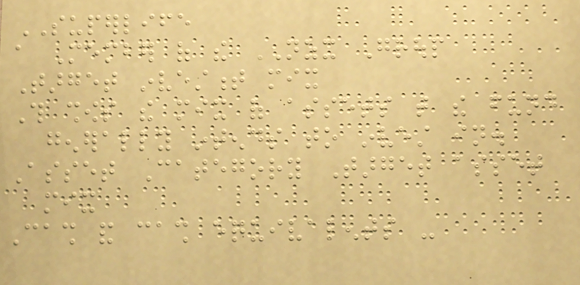SUPERLIFE
a Member of the NZX Group
Target investment mix
This shows the mix of assets that the fund
generally intends to invest in.
Asset Category Target asset
mix
Cash and cash equivalents -
